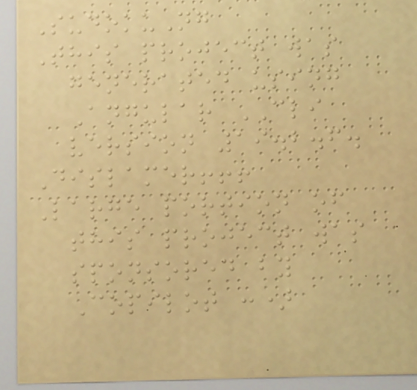SudokuNg
This project was
generated using
Angular CLI
version 19.2.6.
Dislamer!!!
Large portion of
this project was
sponsored by
Copilot :)
